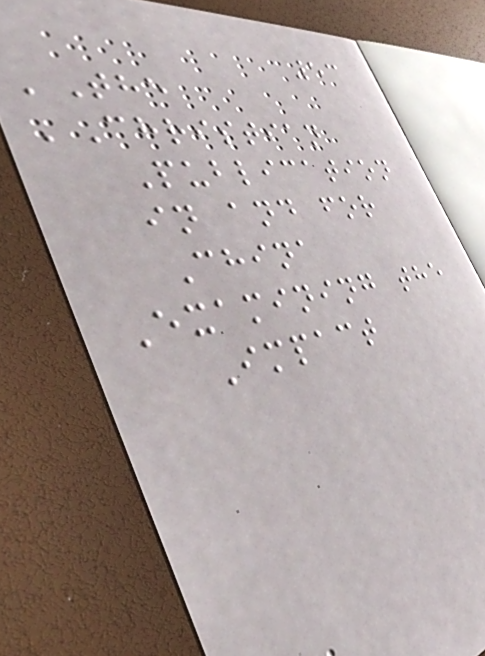53
'The
'Christian
Publication
in and for
China
Examining the
Impact
